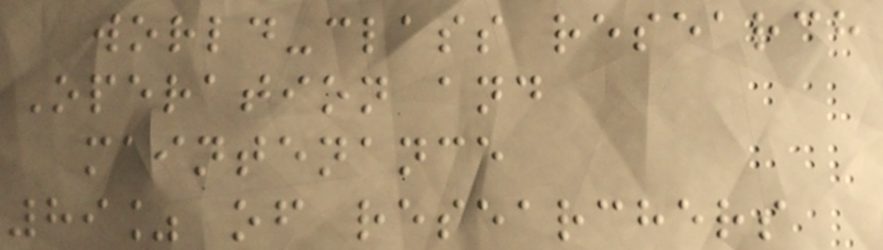world-class research
Operation and
maintenance
89% of researchers
